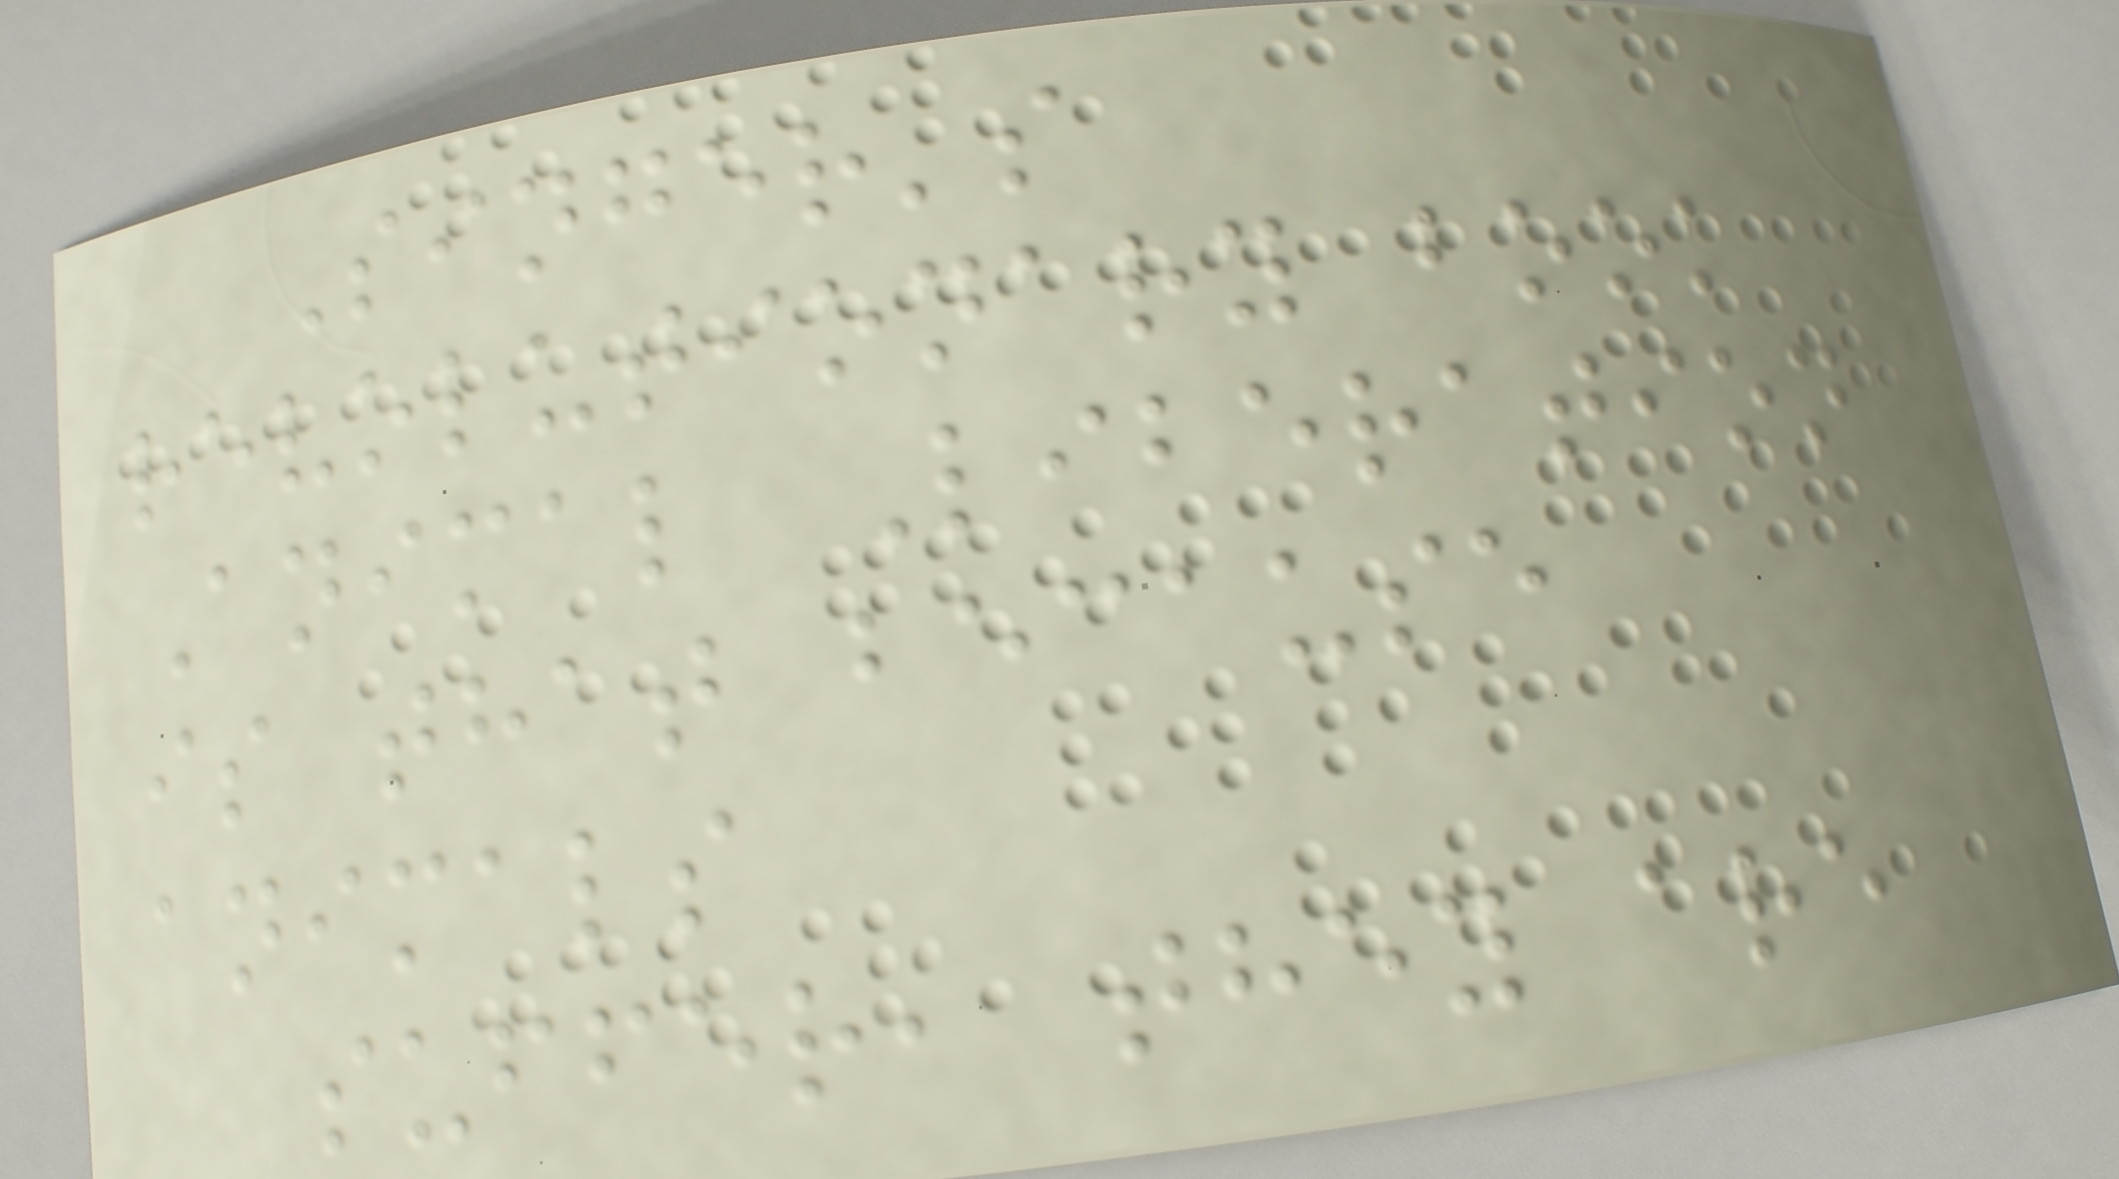Singer's
revolutionary book
Animal Liberation
is that because
animals
suffer, they are
